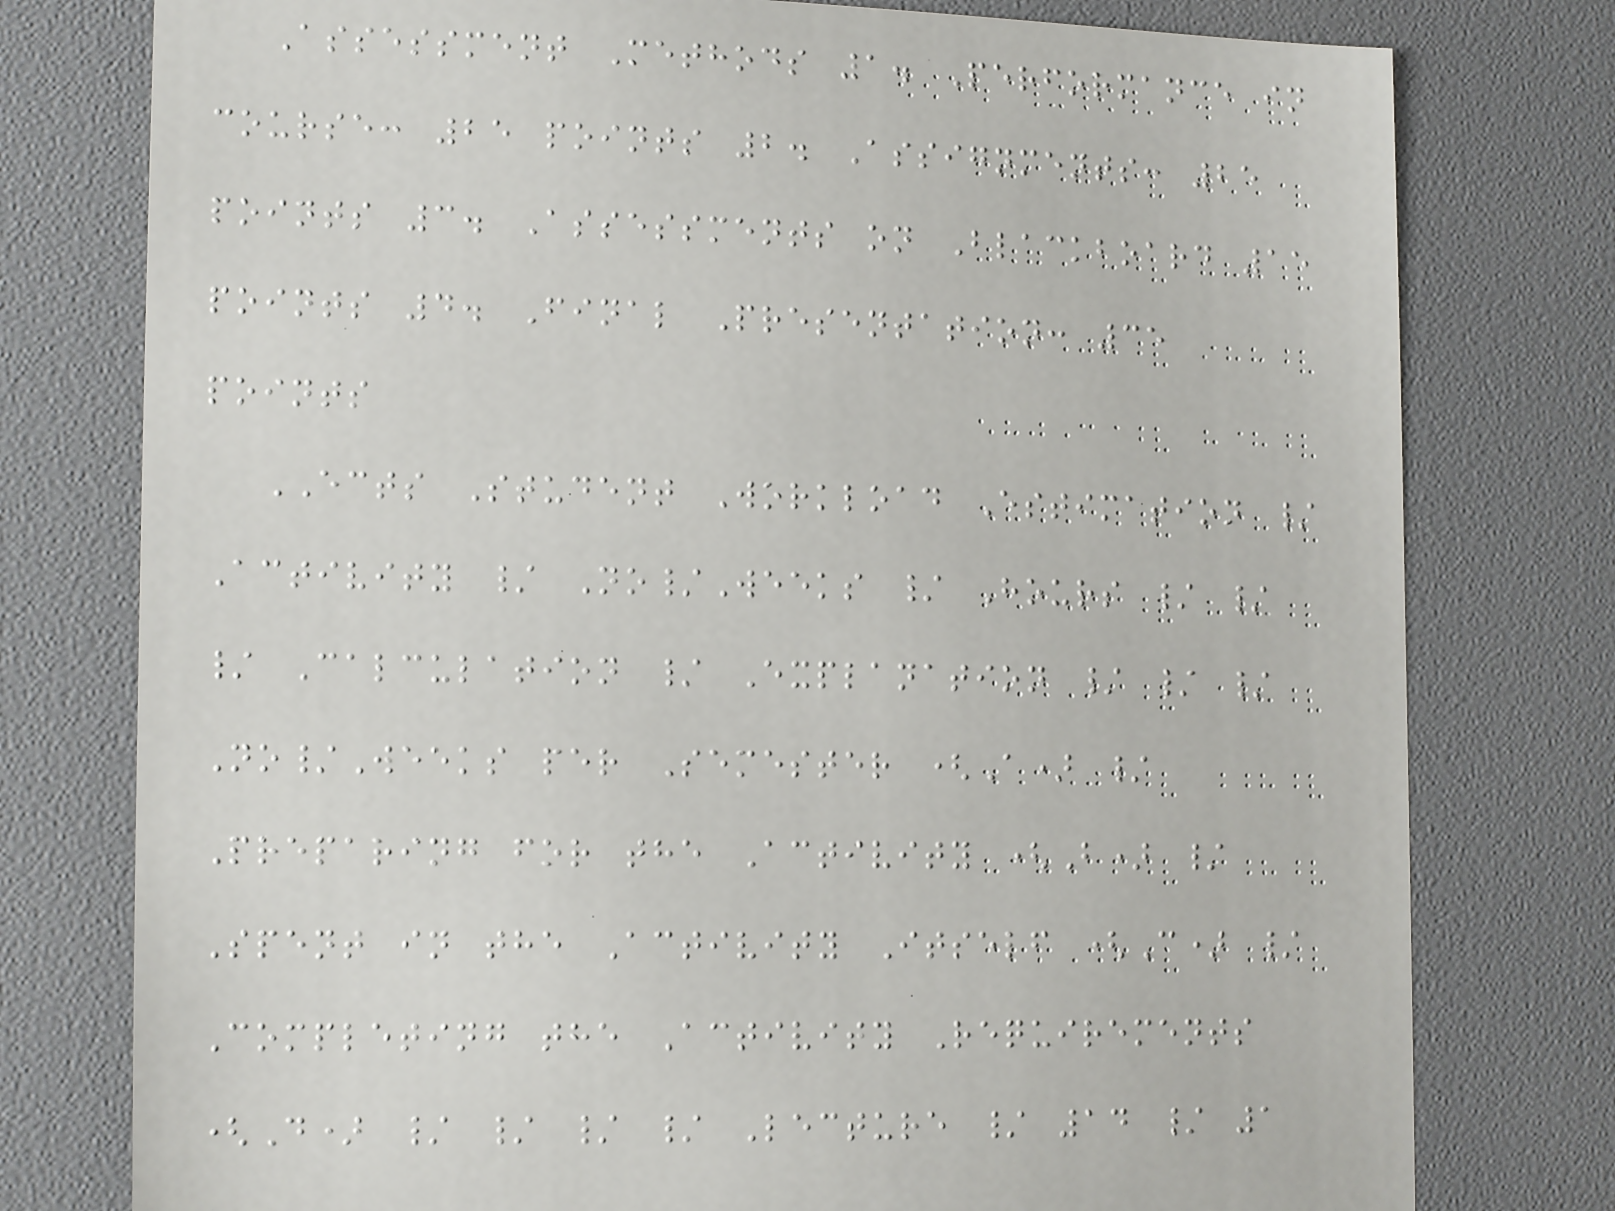Assessment Methods 1. Performance in
course: 25 points 2. Assignments: 25
points 3. Assessments on Blackboard 15
points 4. Final Presentation: 35
points
ECTS Student Workload Estimation /
Activity / No/Weeks / Hours / /
/ Calculation / Explanation / / /
No/Weeks per Semester (A) /
Preparing for the Activity (B) /
Spent in the Activity Itself (C) /
Completing the Activity Requirements
(D) / / / / Lecture / 14 / 1
